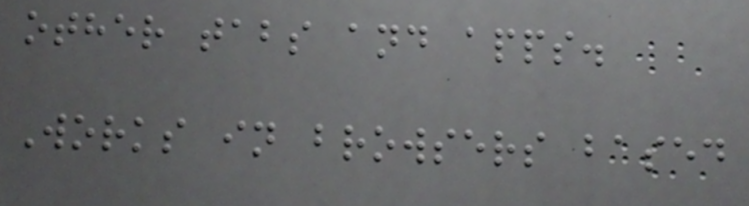other tabs and apps.
Works in browsers based
